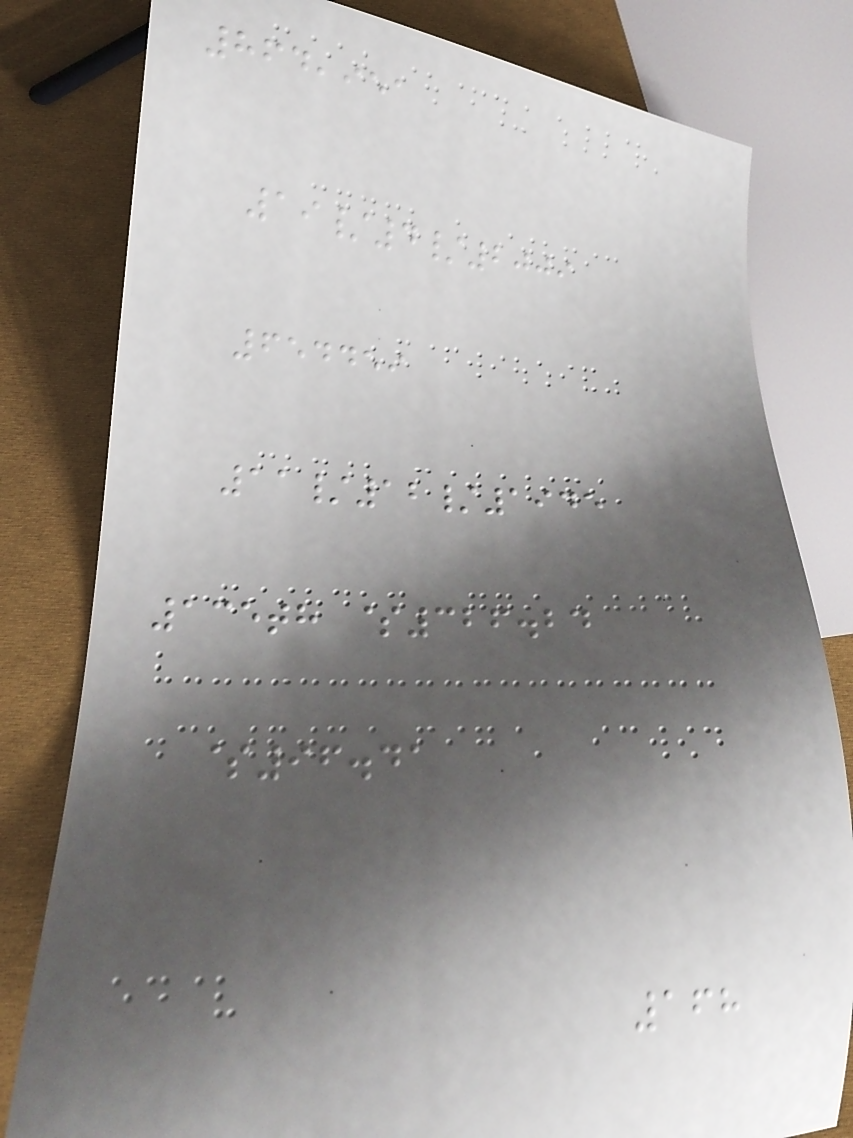864,951
19/4/2009
654459
11/12/1945
135th $326.24
$96.41
168
